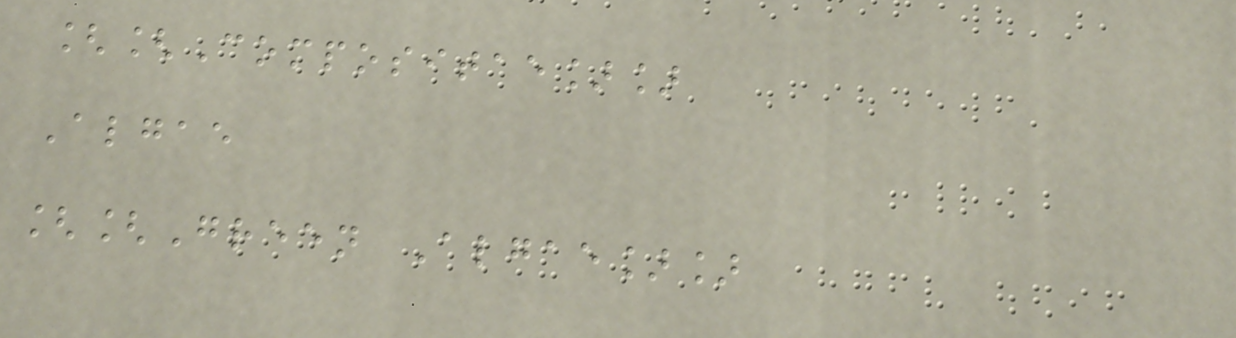[[Compositae]]
Algae
[[Green Algae]]
